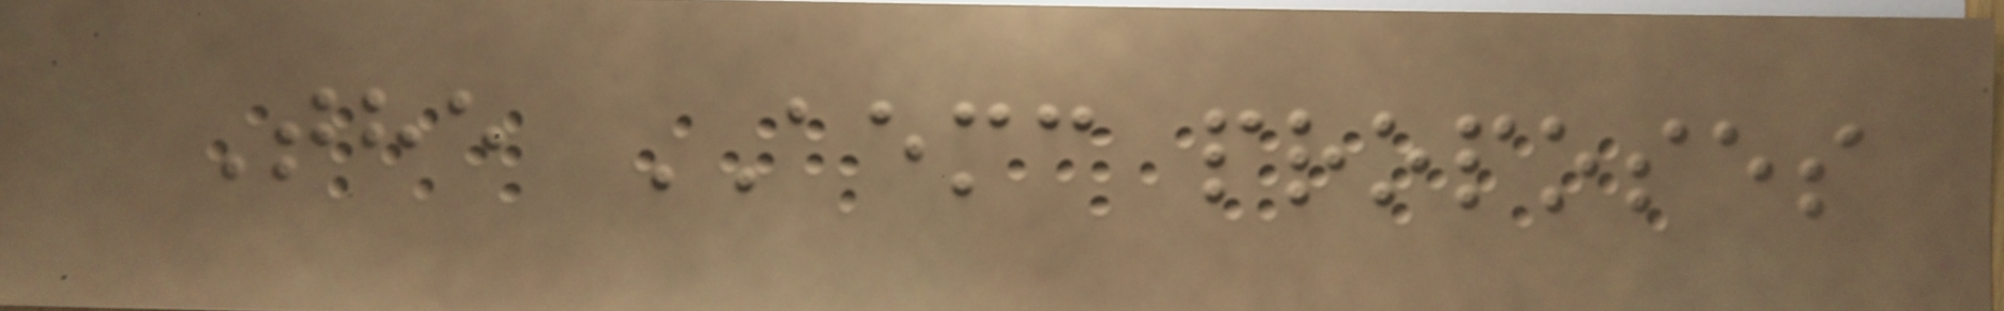The AEMC proposes
